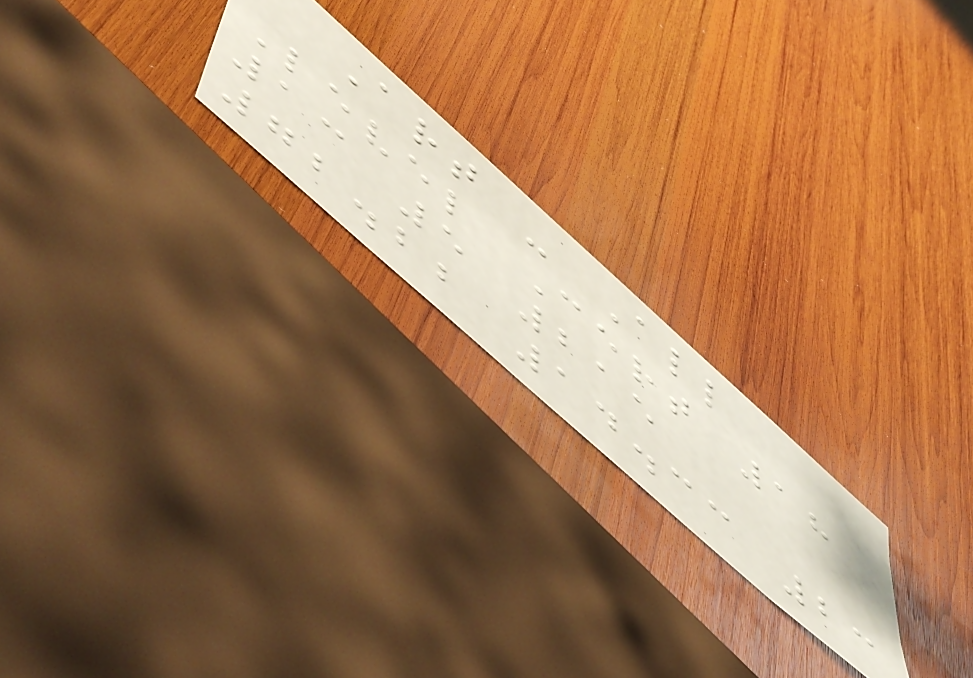Art - All
Level Cert 18
13 5 215
72.22 14.33 23
